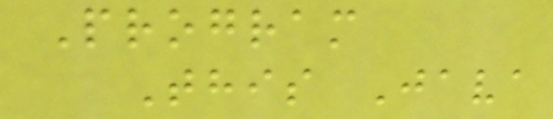Program
This Java
